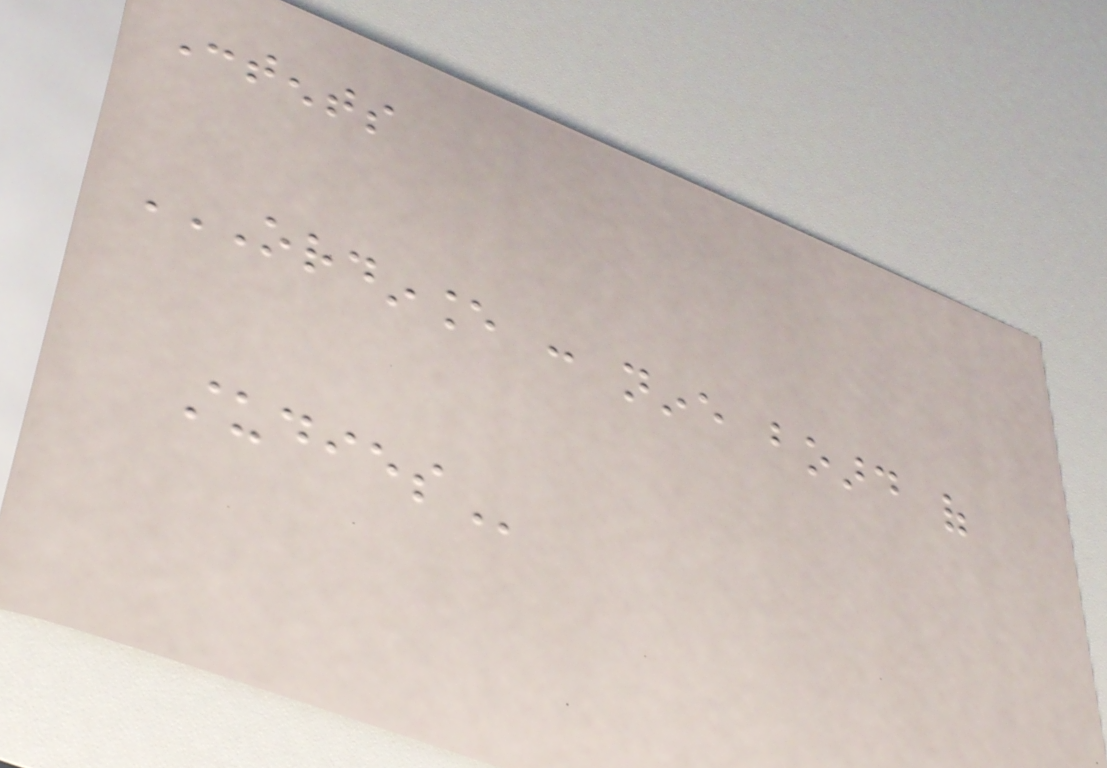Contents
ORDINANCE : NINE BOARD OF
STUDIES
